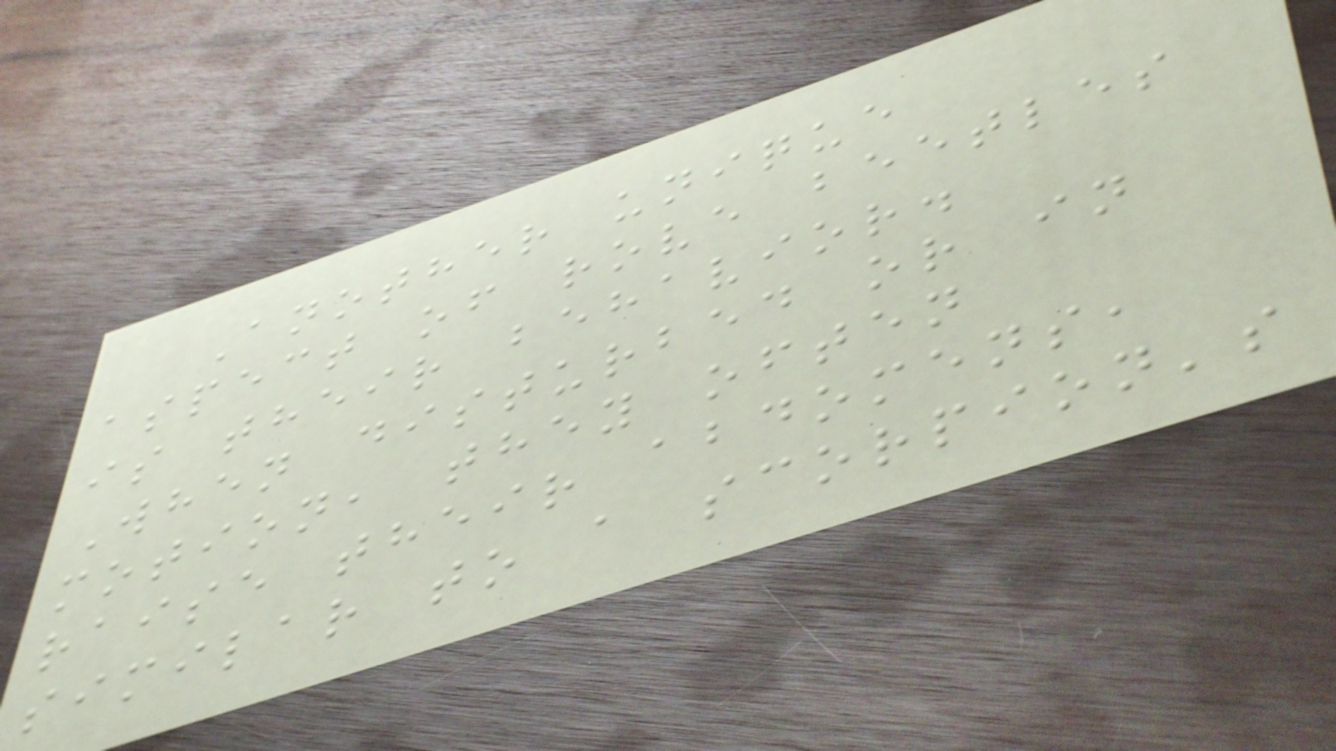Another unique
aspect of rove beetles
is their behavior.
When disturbed or in
motion, they often
raise their abdomens,
similar to a scorpion's
